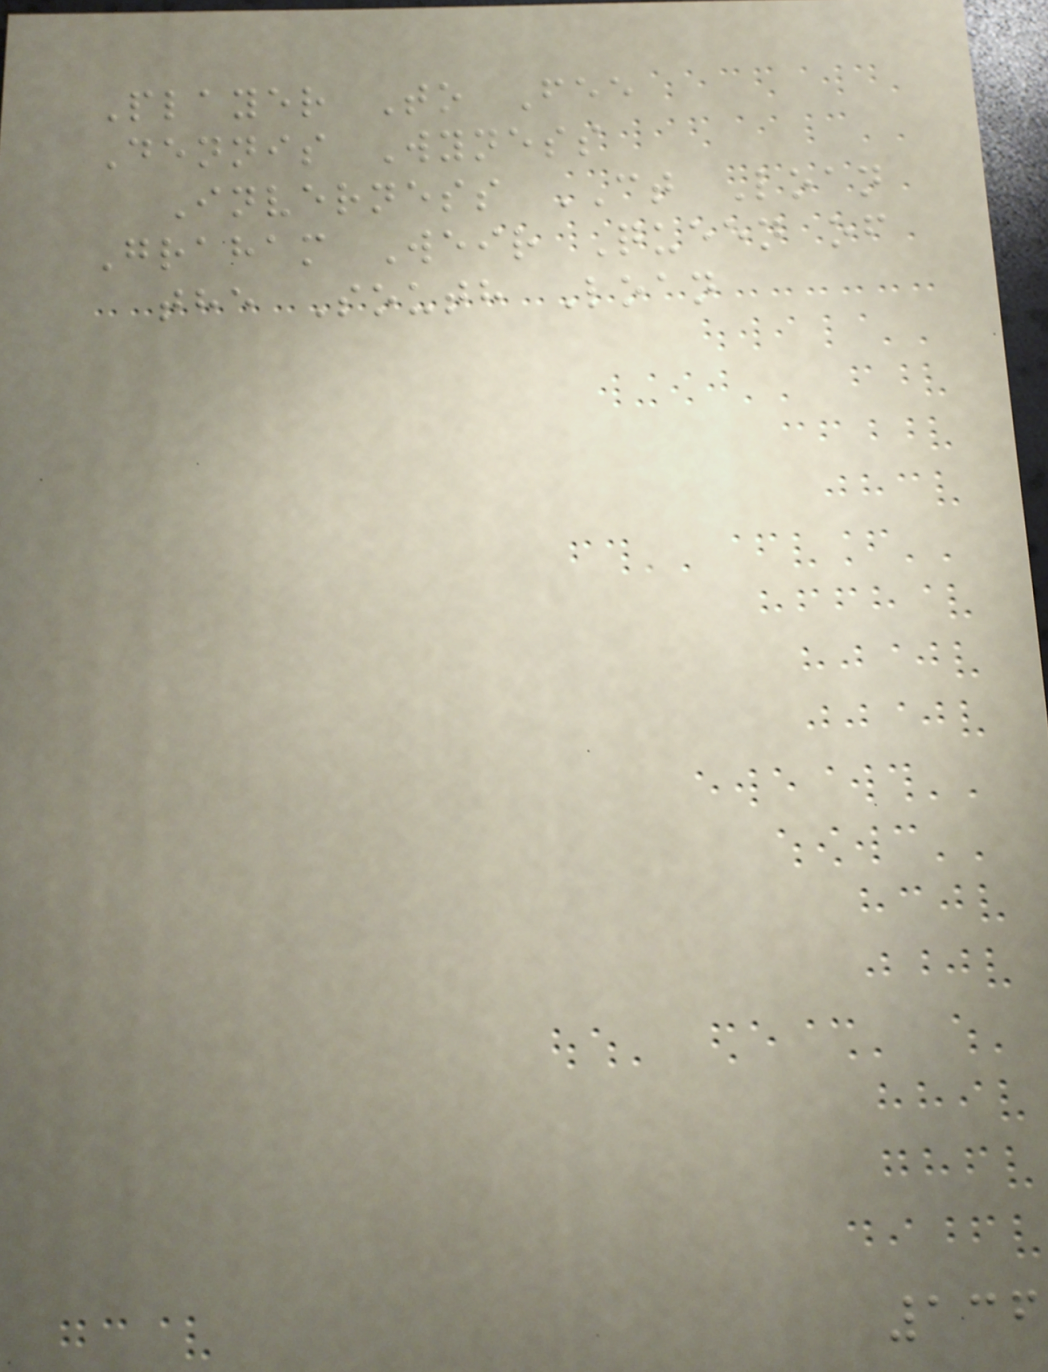Player To Fee
Dennis Wyness
Inverness CT Loan
Graham Weir Queen of
the South Loan
136
